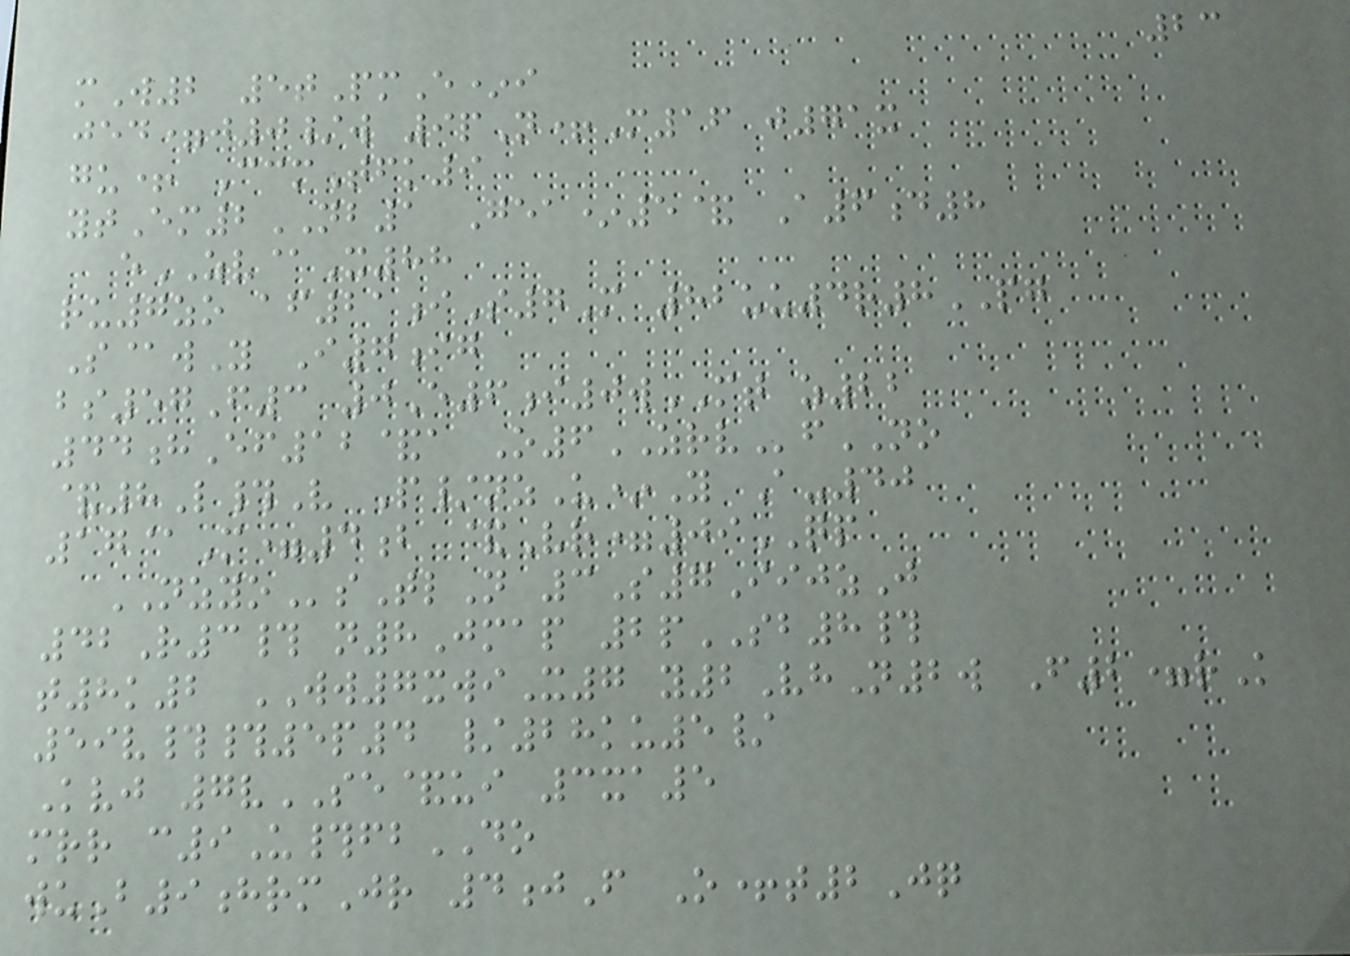23
mW2 5tPmE*i
jed=j0/w 9pN+M16 j71x
gu+ CcmTfk9
ytEm2NB1 Gea*5& A6d8
eZV@X88
ru7zo af21iS7M 82uu4r8PG
S@wY I7ig
bs57F3 0E6i0wMT z22
44hEf12&a O6ZRVfNO
&8L#V P/nzU*Y A-40
17@M=4b &Vr=09QP
NZYOsTlN 3S7IijzJ
42R3# n8Jmap 2pSB8#
t8k2 WW7xwiX7 y2VhN2w F2=rK
59v##5p4 /28ku5/
Kvj 7vSE&ui 3xa5
mrr c9U#fbDO
wuB9hrmJr 4jF O+t2Jq
